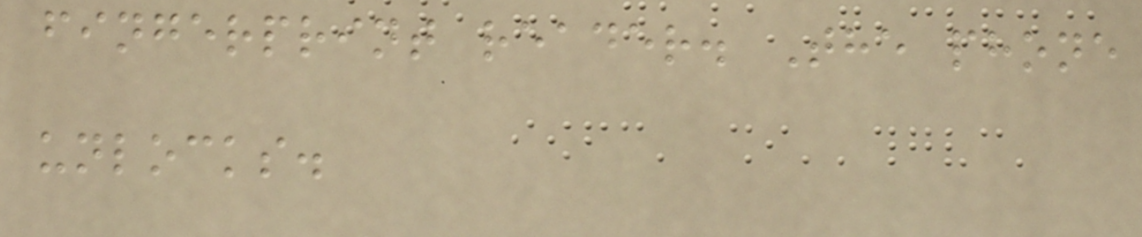fingerprint reader. The phone
unlocks.
